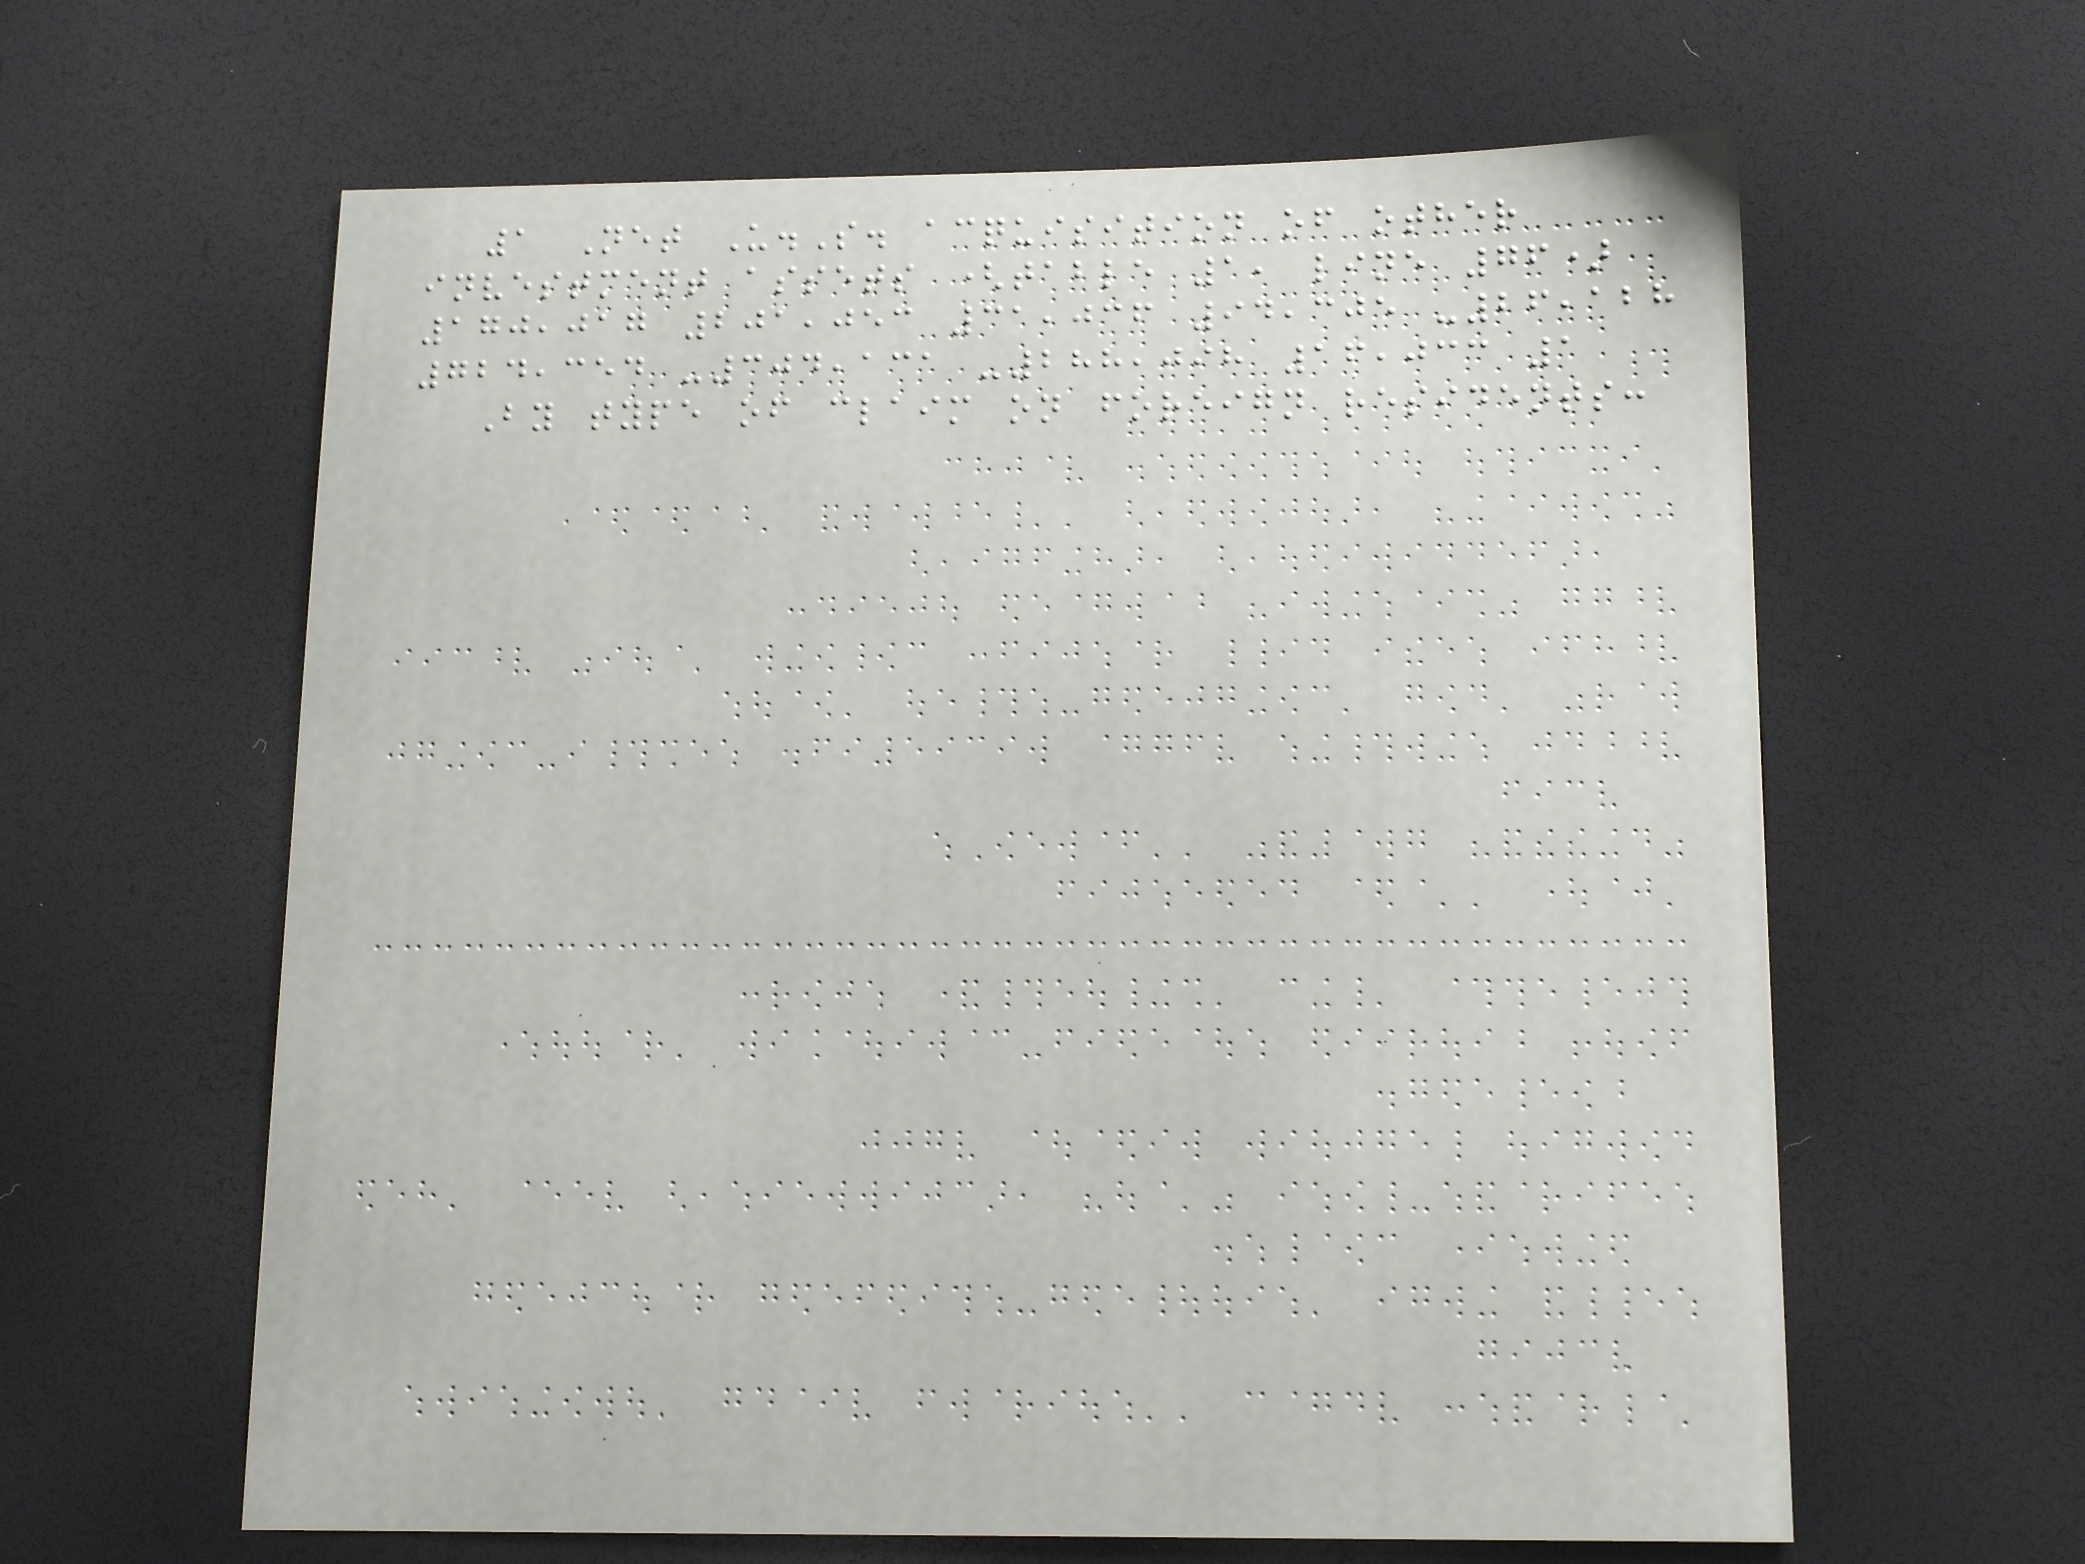1 Net U.S. acquisition of other
investment assets (table 1, line 76)
170,017 201,053 31,036 94,305 -26,128
724,354 -304,131 -288,098 16,033 1
By type of claim on foreign residents:
